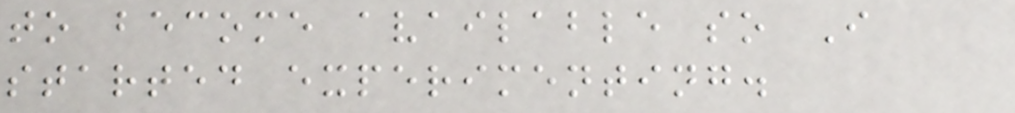to become available so I
started experimenting.
